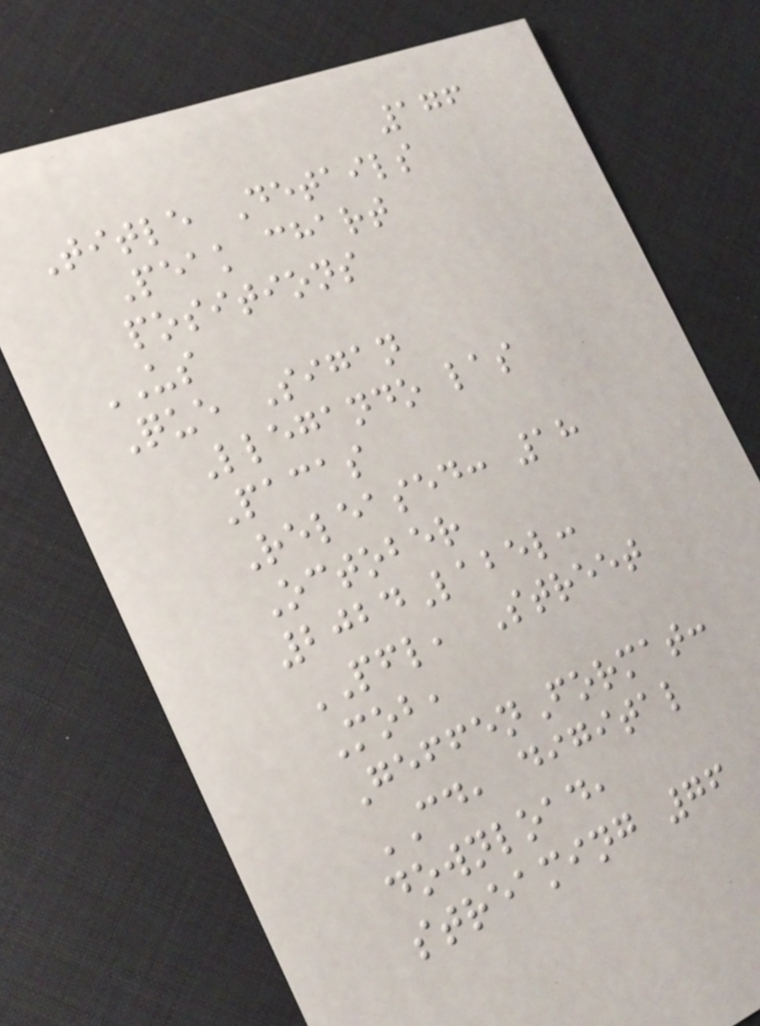176
Title Details
Peak chart
positions
US
Que Sigan
Llegando las
Pacas
Released: 18
October
2024Label:
PFL, Street
Mob,
GeffenFormat:
CD, digital
download,
streaming 76
